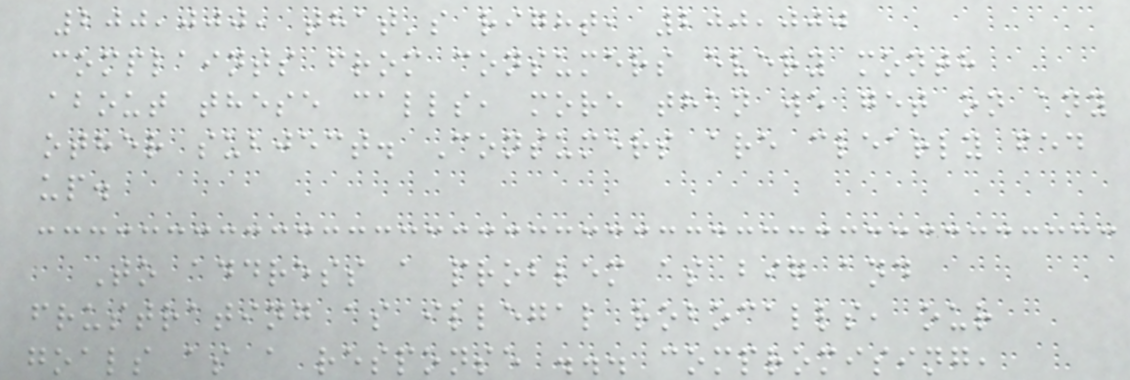200,000, that's right, 200,000
complaints from consumers every month
about these calls, more than we get on any
other subject. Consumers are clearly fed
up.
To address a problem as big and
frustrating as illegal robocalls, our
goals as a response ... compromising,
